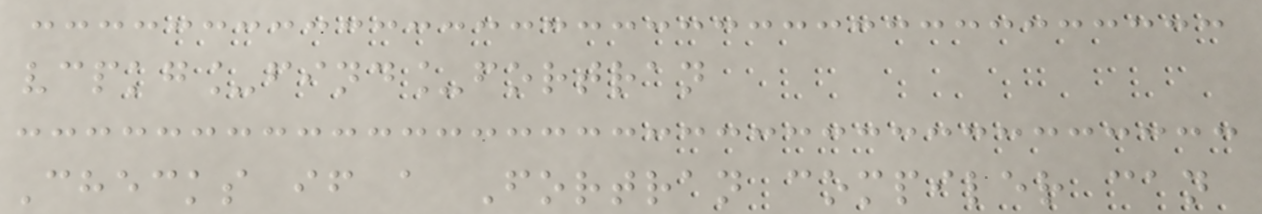vcpkg_find_fortran
Checks if a Fortran compiler can
